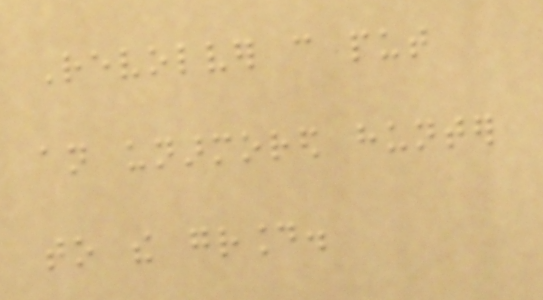Revolver can put
an unarmored hunter
to the ground.
